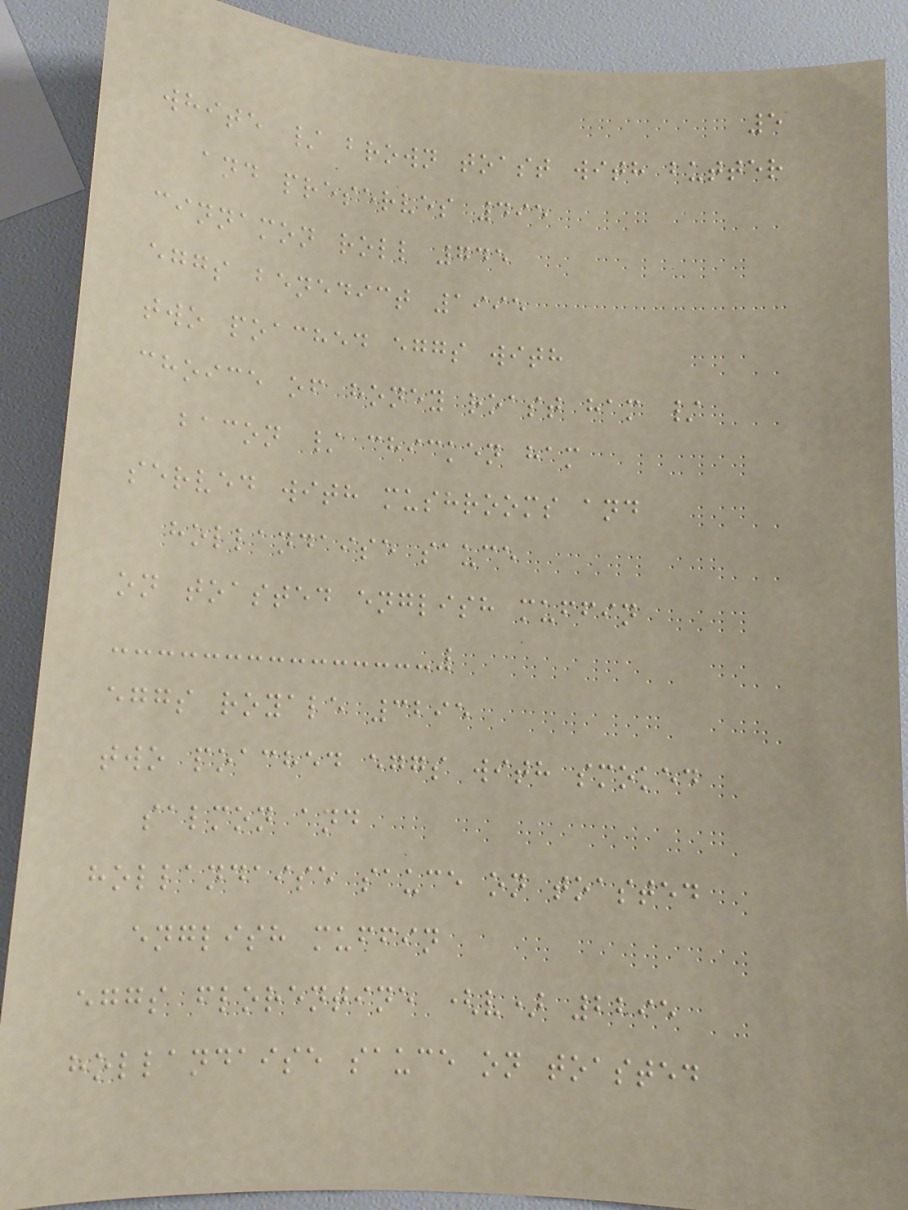5
white / brown toast with butter
and preserves 495
cinnamon roll 745
eggs benedict 1995
two poached eggs with
choice of honey roast ham /
bacon / chicken ham
served with mushrooms and
hollandaise sauce
on toasted english muffin
eggs royale 3295
two poached eggs with smoked
salmon and
hollandaise sauce on toasted
english muffin
eggs florentine (v) 2295
hollandaise sauce on toasted
